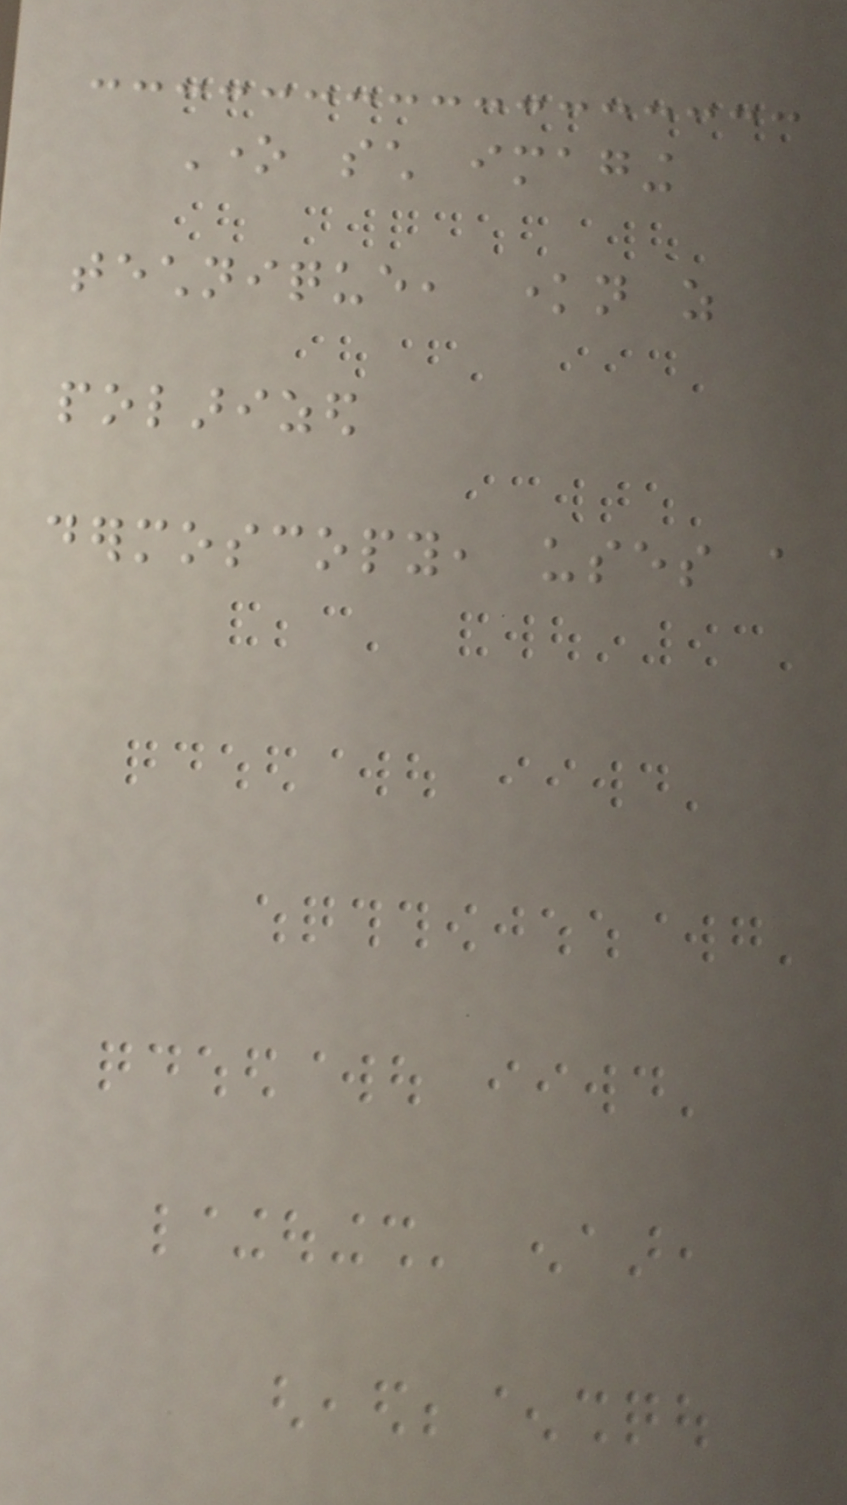One such imaging
technique, known as
polarized
dermoscopy, uses a
